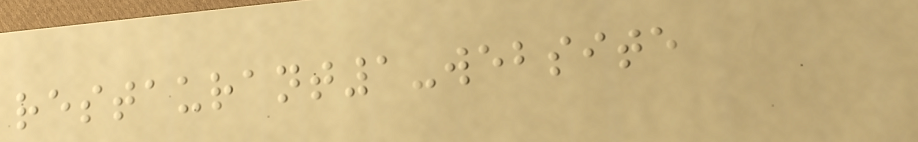restaurant1-website
